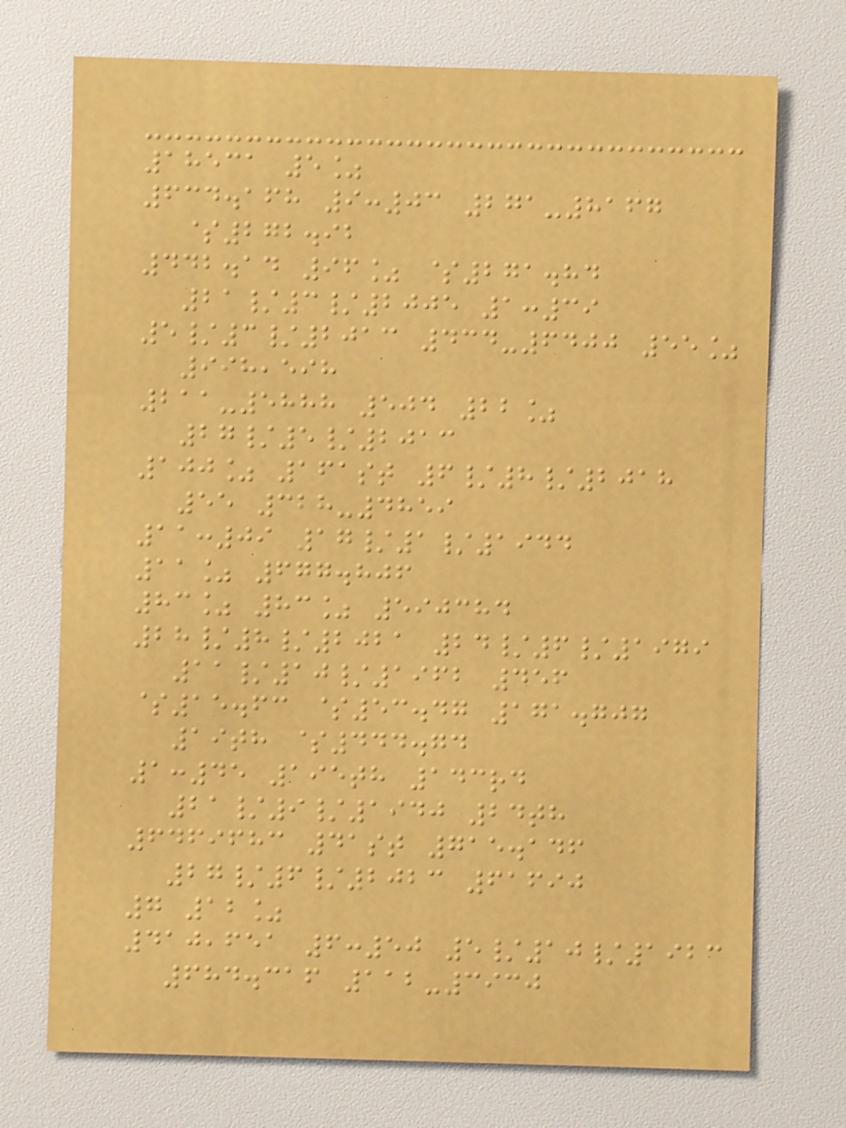18531 5%
634.168 9:03 271-8167
$272.92
442.14 96% $271.84
21/3/2005 1:39
5/3/2013 434-6400 55%
998,598
211-5888 504 22%
27/5/2013
100% 161st 6/8/2018
55 328-4859
11:09 17/1/1944
11% 677.806
83% 83% 590384
28/8/2021 24/6/1979
11/10/1962 456
$15.63 $53.47 171.707
19th $444.74
1:45 195th 143rd
21/9/1940 24th
6469683 41st 715.146
27/6/2023 61690
7 12%
410,651 6:50 5/10/1923
684.316 112-3930
